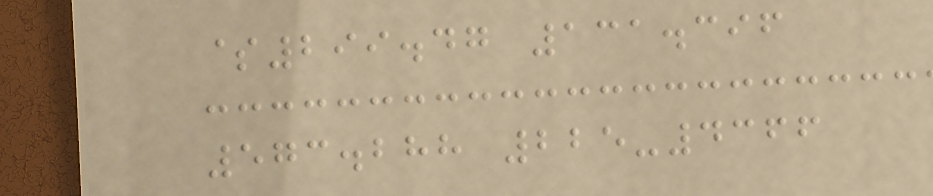$299.47 131.396
573.288 225-4366
